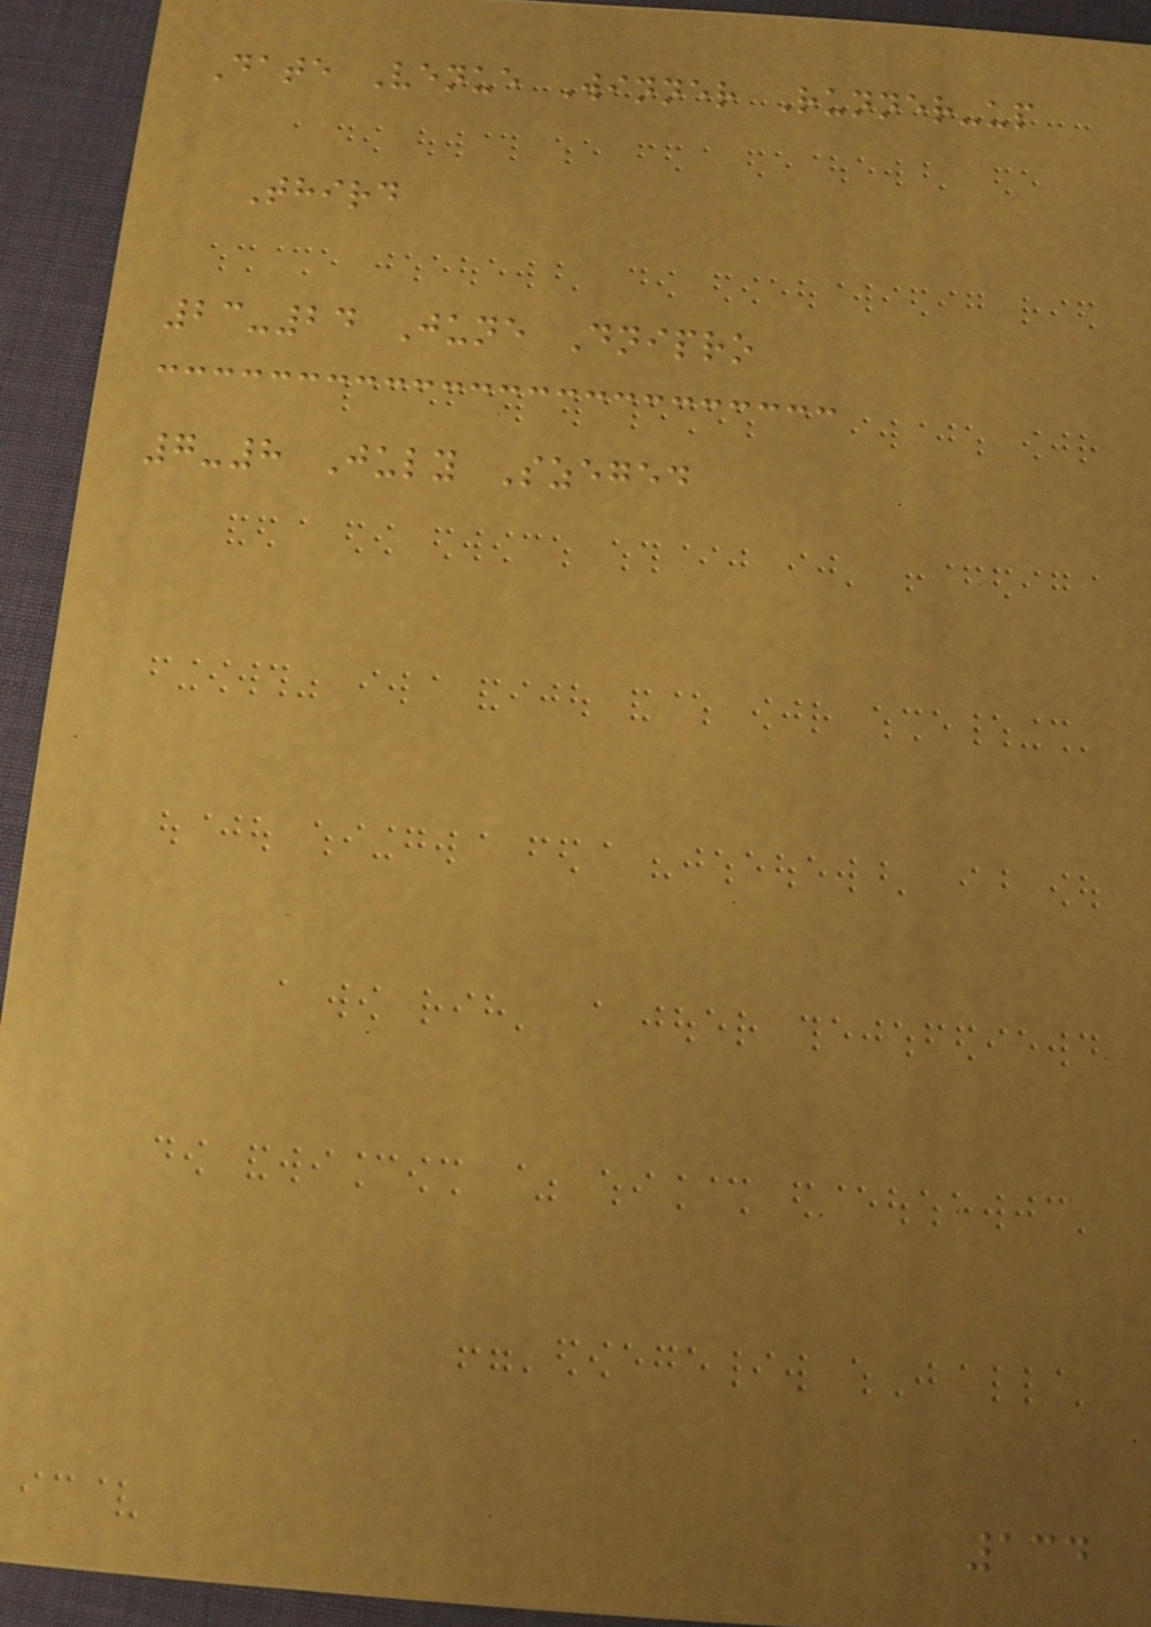Date Venue Winner Runner-up
Third
23-24 June Dnipro
7-8 July Szeged
134
